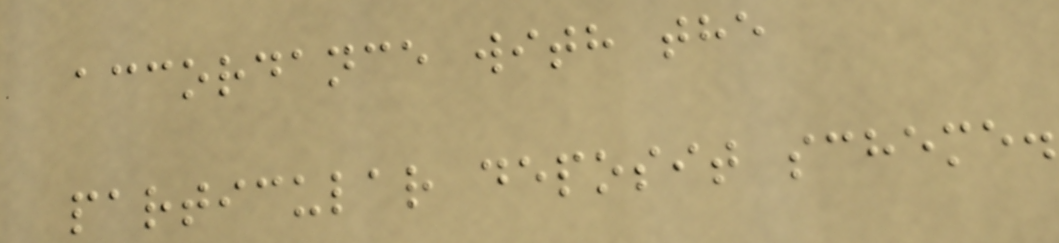accordance with the
particular deposit scheme.
